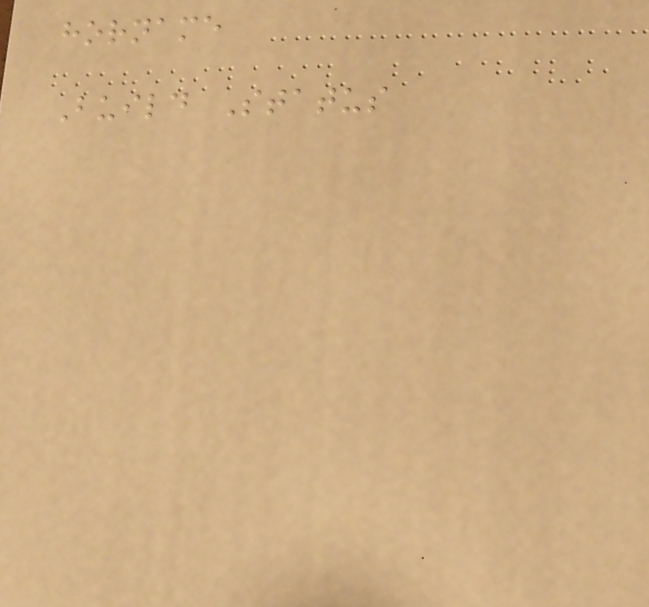horname
Build Status
